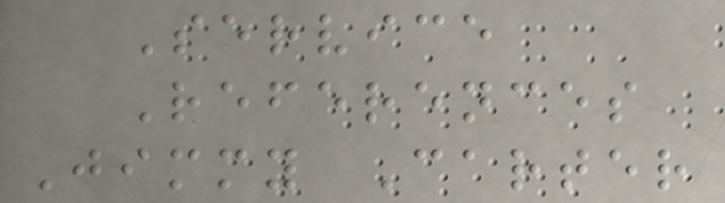Service
References
Jimmy Carter
